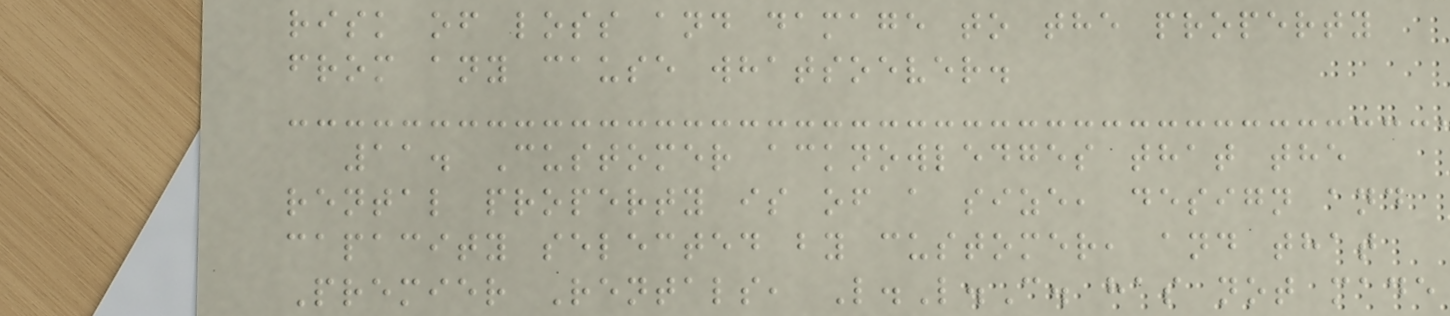risk of loss and damage to the property
from any cause whatsoever.
11. Customer acknowledges that the
rental property is of a size, design and
capacity selected by customer, and that
Premier Rentals, L.L.C. has not made
